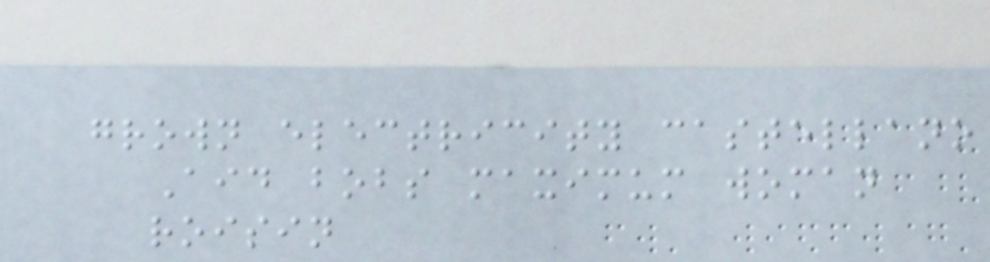grown electricity castellano
Aid bobs maximum woman
roisin
